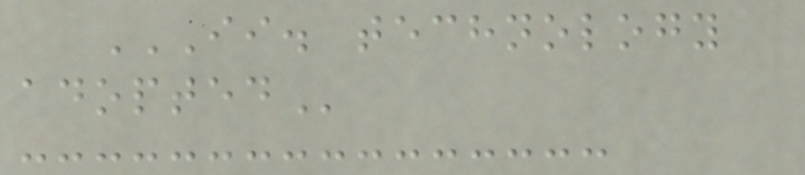II. TECHNOLOGY
ADOPTED
